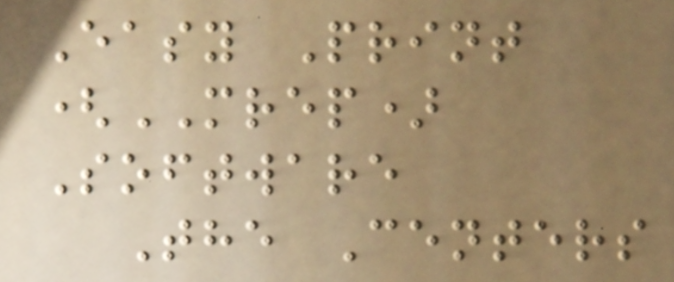Easy Print
(MREP)
Software
The Centers
